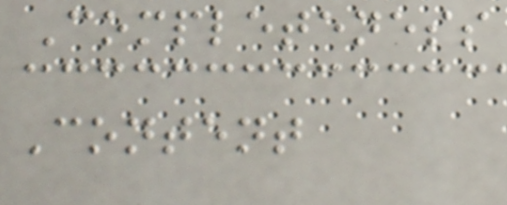Completeness
Content
